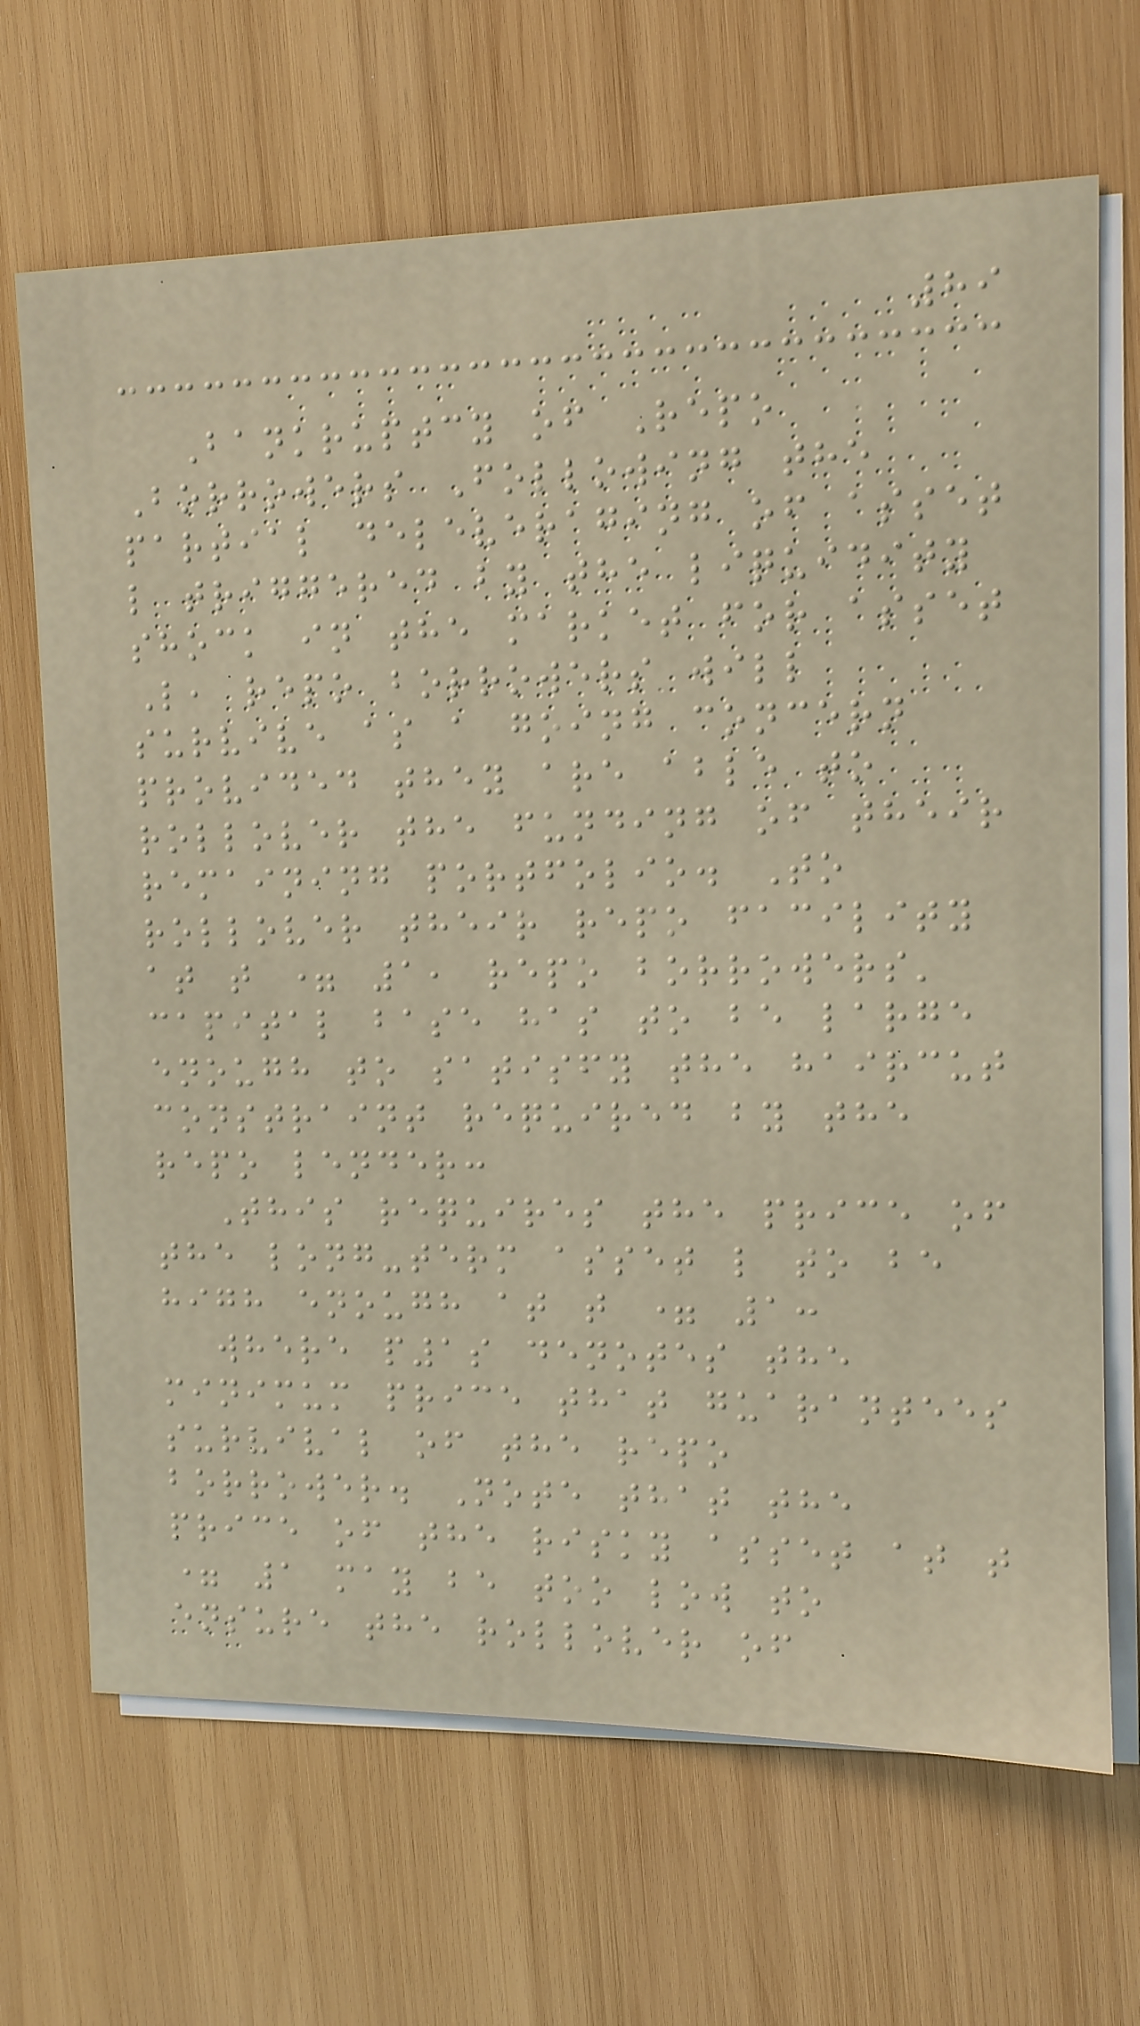89
Bankruptcy of Repo
Borrowers Following the
partial deleveraging of asset
l triggered by the liquidity
shock in the market for asset
L, repo borrowers will
survive as a going concern
provided they are able to
rollover the funding of their
remaining portfolio. To
rollover their repo facility
at t = 1, repo borrowers'
capital base has to be large
enough to satisfy the haircut
constraint required by the
repo lender:
This requires the price of
the long-term asset l to be
high enough at t = 1:
where p1s denotes the
minimum price that guarantees
survival of the repo
borrower. Note that the
price of the risky asset at t
= 1 may be too low to
ensure the rollover of
